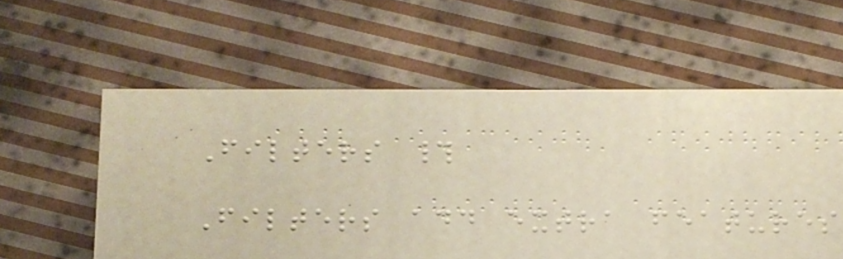Filters #
Filters add extra features
